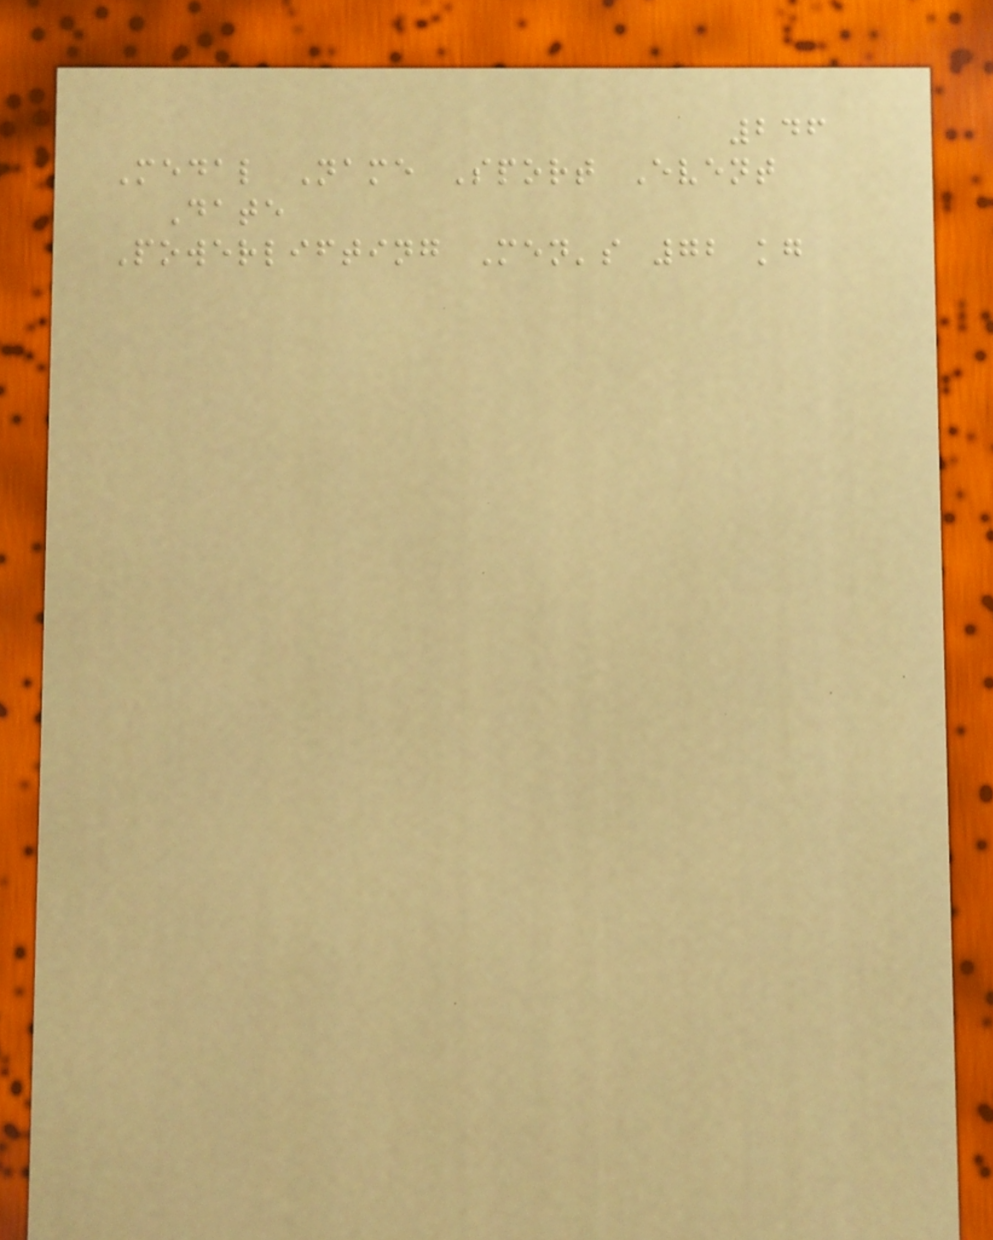246
Medal Name Sport Event
Date
Powerlifting Men's 72 kg
